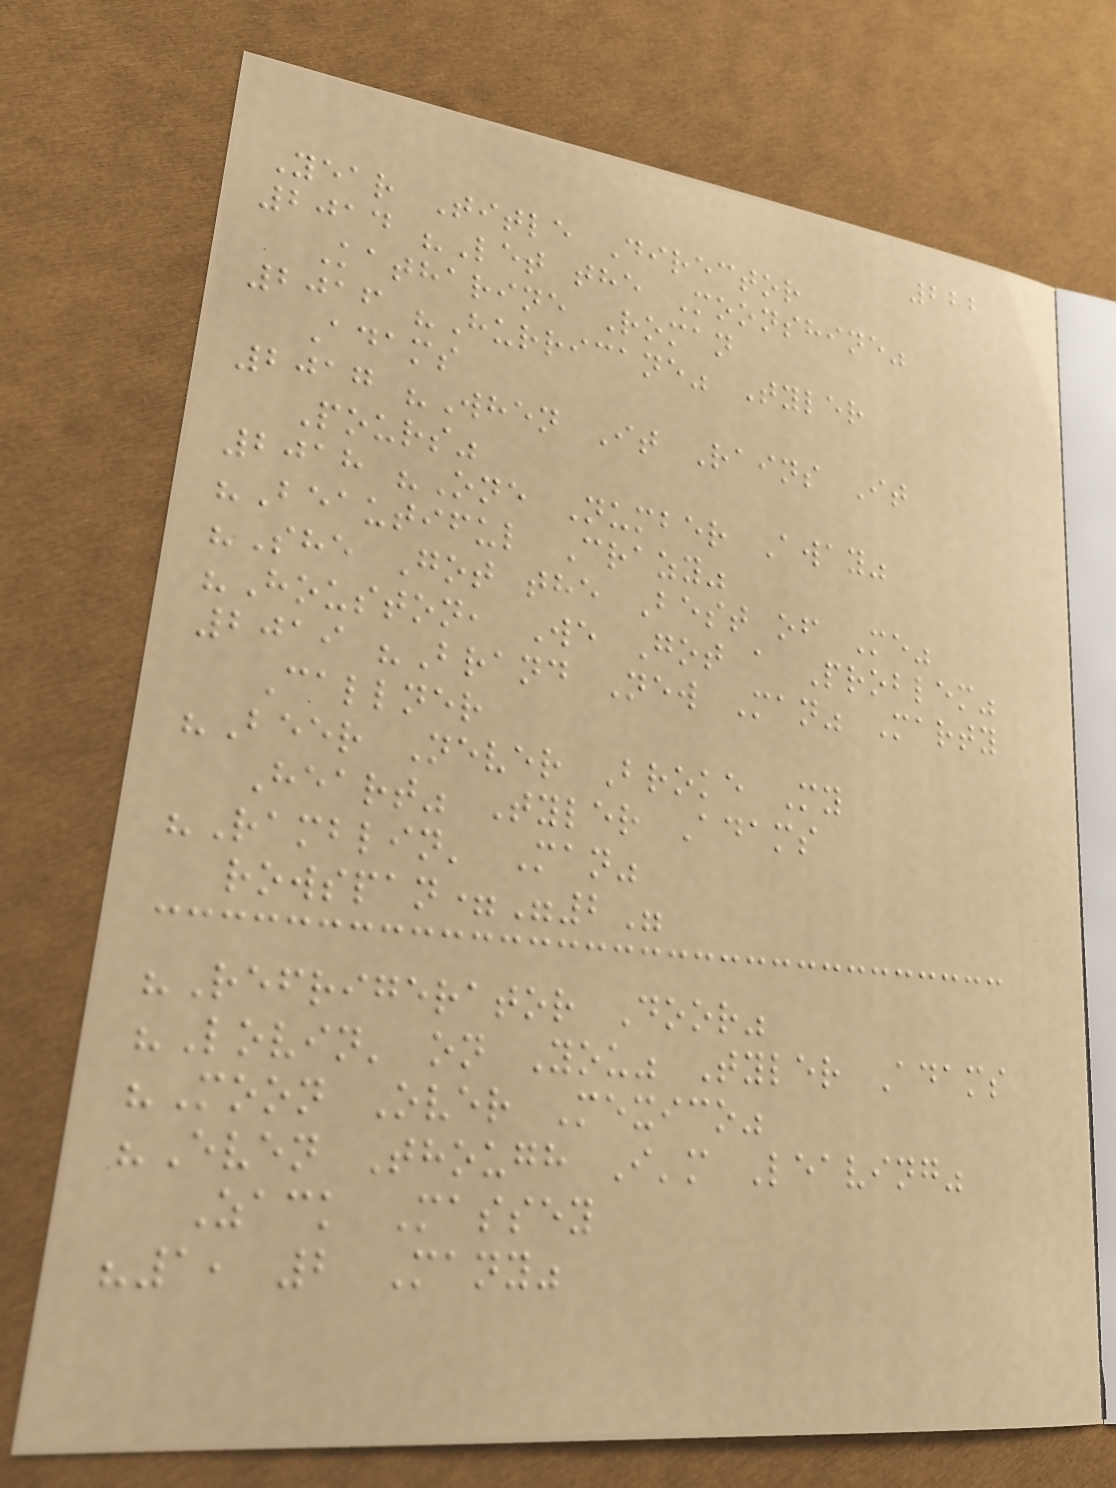222
Year Title Director
2014 "Let the Moonshine"
Katharine Roman
2016 "Hurricane" Tyler
Adams
2017 "When It Rains It
Pours"
2018 "One Number Away"
"Beautiful Crazy"
"She Got the Best of Me"
"Houston, We Got a Problem"
2019 "Brand New Man" Marty
Callner
"Beer Never Broke My
Heart" Tyler Adams
"Ramblin' Man"
rowspan="2"
"Refrigerator Door"
"Lovin' on You" Tyler Adams
"Moon Over Mexico"
"Even Though I'm Leaving"
Zack Massey
"1, 2 Many"
